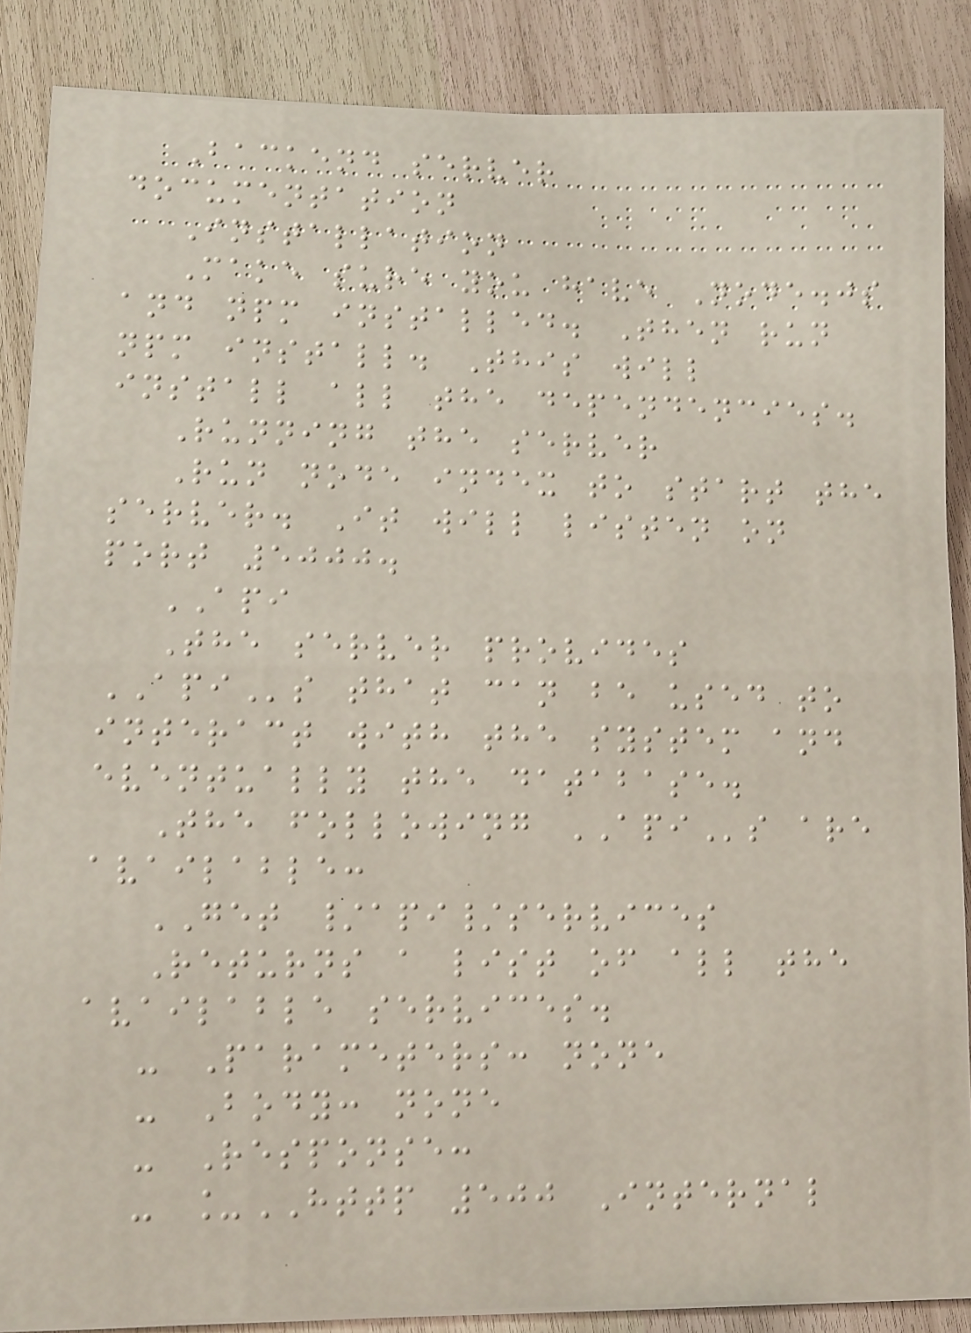Backend server
documentation
Installation
Make sure you have Node.js
and npm installed. Then run
npm install. This will
install all the dependencies.
Running the server
Run node index to start the
server. It will listen on
port 5000.
API
The server provides
APIs that can be used to
interact with the system and
eventually the database.
The following APIs are
available:
GET /api/services
Returns a list of all the
available services.
- Parameters: none
- Body: none
- Response:
- _HTTP 500 Internal
